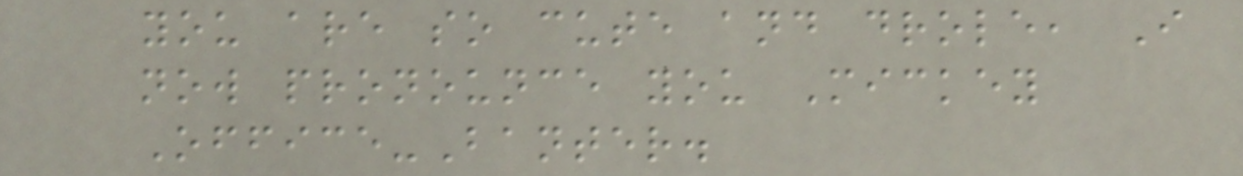you are so cute and drole, I
now pronounce you Mickey
Office-Banter.
